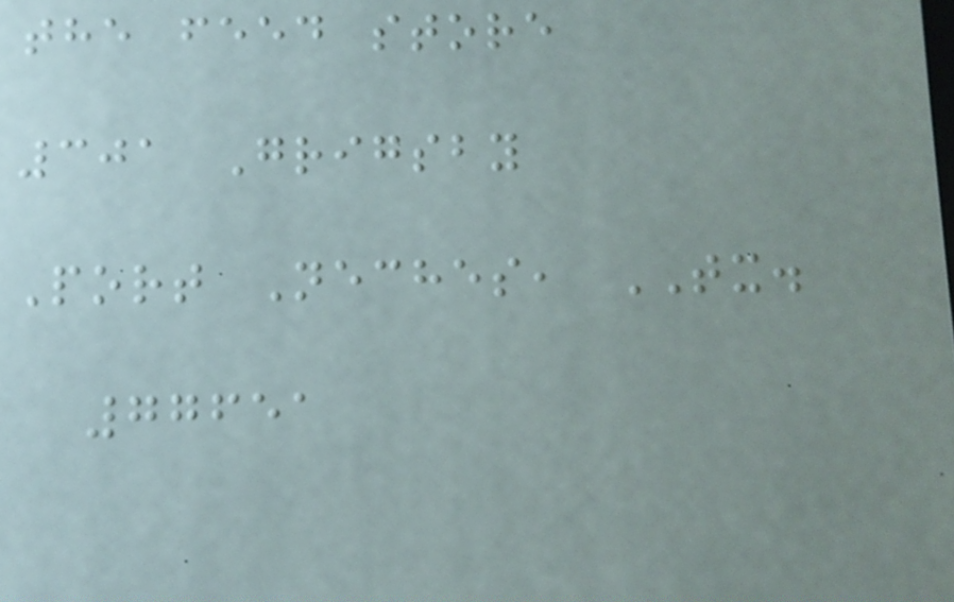the feed store
301 Grigsby
Port Neches, TX.
77651
